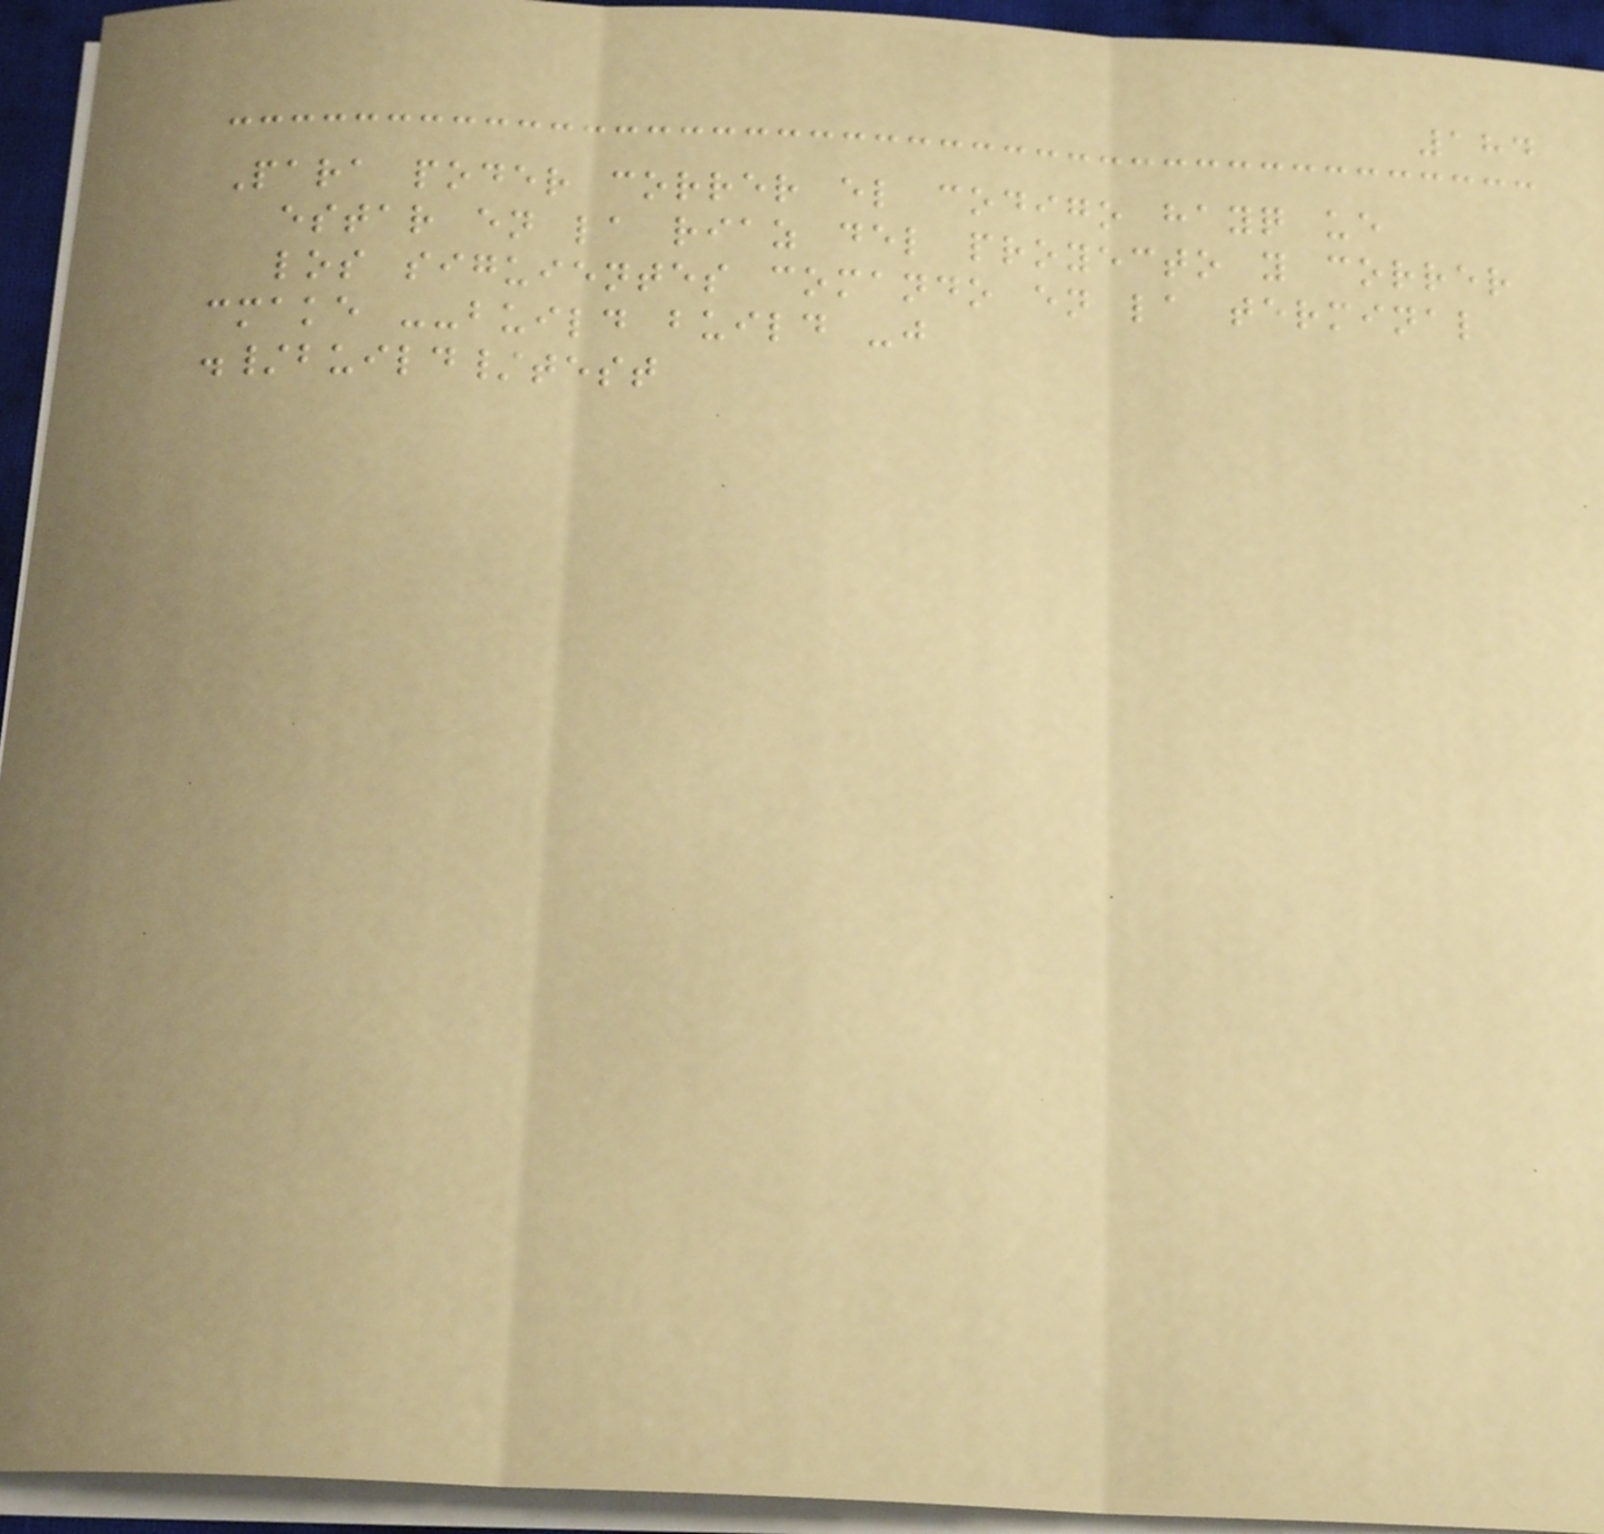184
Para poder correr el codigo hayq ue
estar en la riaz del proyecto y correr
los siguientes comando en la terminal
cmake --build build -j
./build/test
